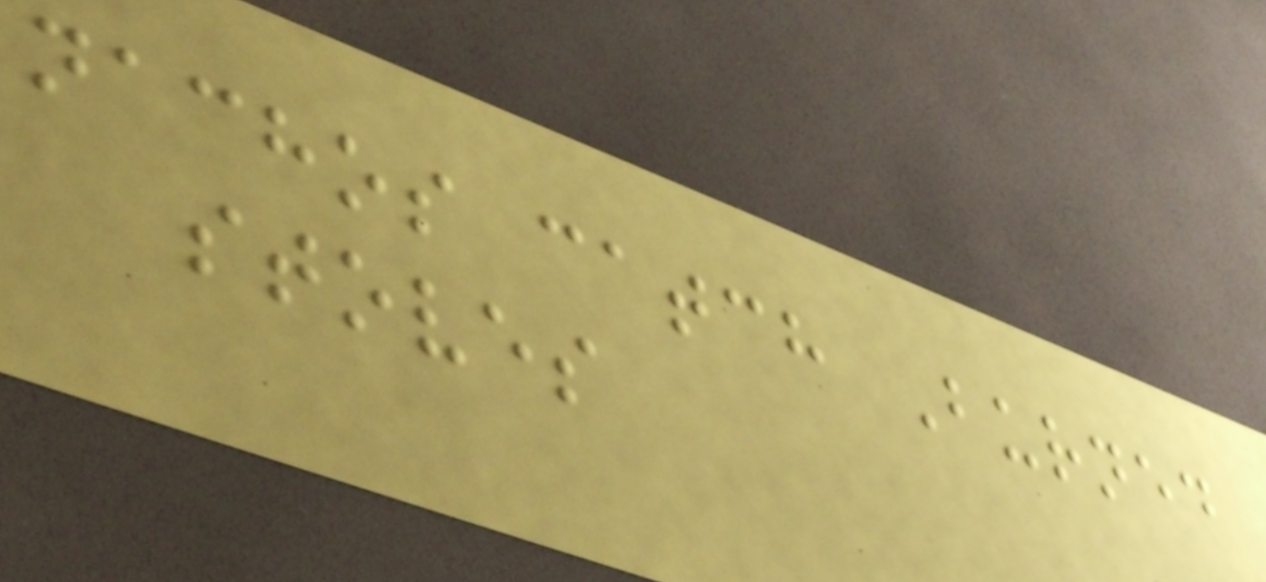nachos catch Burned
stoves
